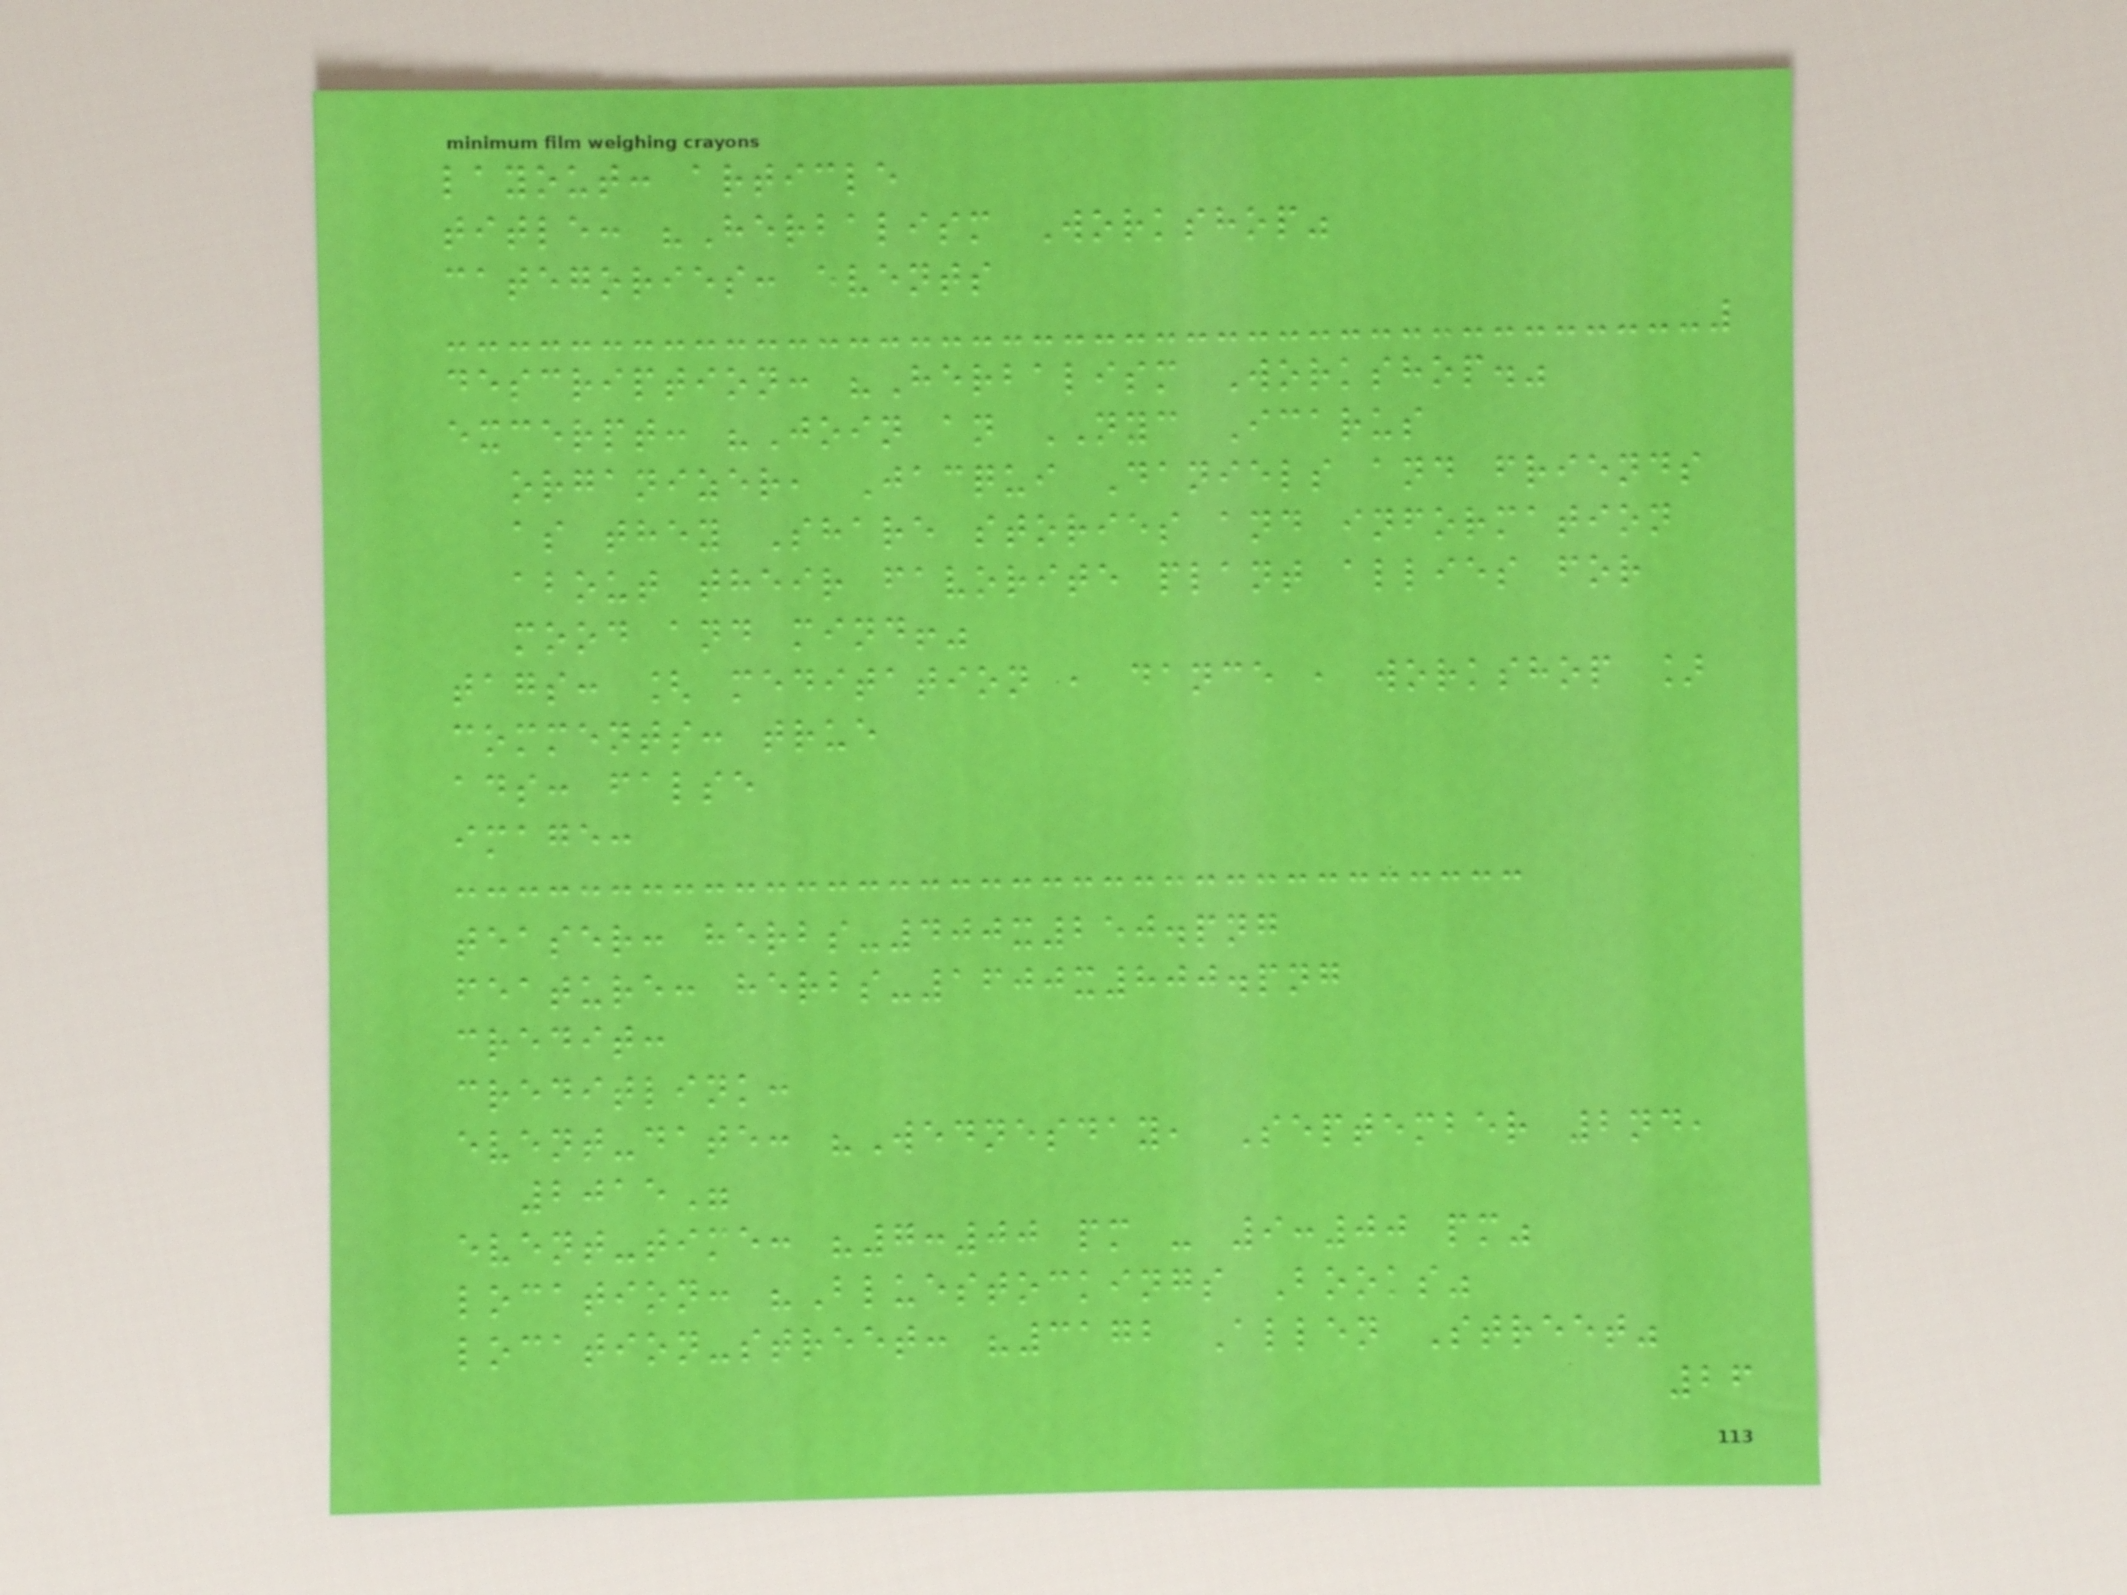layout: article
title: "Herbalism Workshop"
categories: events
description: "Herbalism Workshop."
excerpt: "Join an NYC Icarus
organizer, Jacqui Daniels and friends
as they Share stories and information
about their favorite plant allies for
mood and mind!"
tags: [ meditation , dance , workshop ]
comments: true
ads: false
image:
teaser: herbs-400x250.png
feature: herbs-1600x800.png
credit:
creditlink:
event-date: "Wednesday, September 2nd,
2015"
event-time: "7:00 pm - 9:00 pm"
location: "Bluestockings Books"
location-street: "3172 Allen Street"
26
